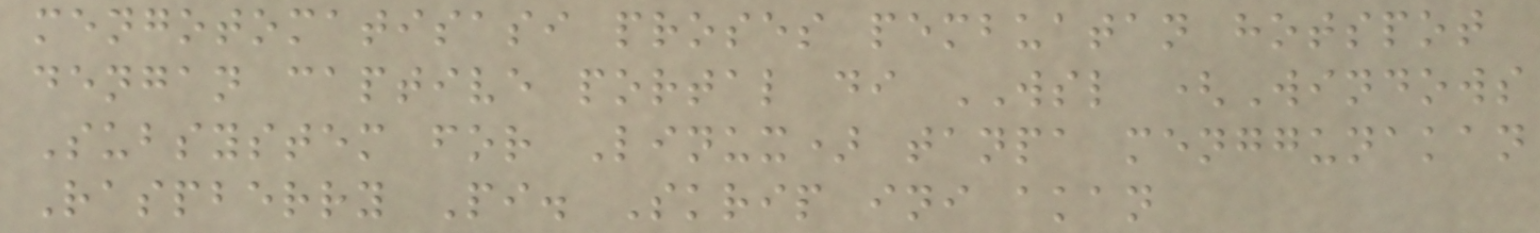mengotomatisasi proses pembuatan hotspot
dengan captive portal di WSL (Windows
Subsystem for Linux) tanpa menggunakan
Raspberry Pi. Skrip ini akan
